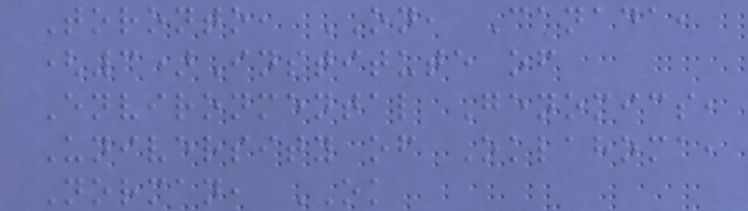Toronto, ON, Canada,
(3)Institute of
Environmental Genomics,
University of Oklahoma,
Norman, OK
